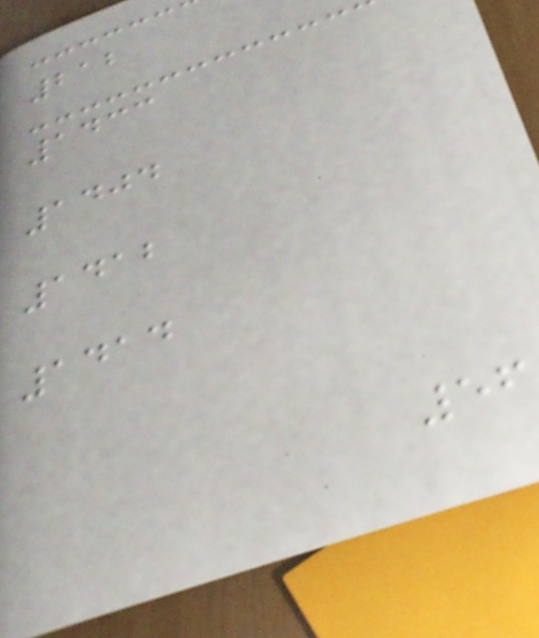212
1433
1404
1412
1414
56
